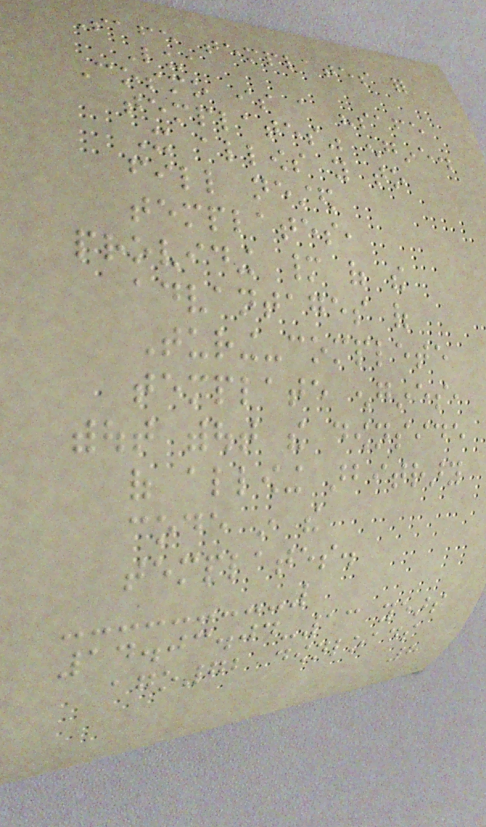Safe templates for
Lua
Cosmo is a "safe
templates" engine.
It allows you to
fill nested
templates,
providing many of the
advantages of
Turing-complete
template engines,
without without the downside
of allowing arbitrary
code in the
templates.
14.03.04-13 years
ago72 downloads
8
